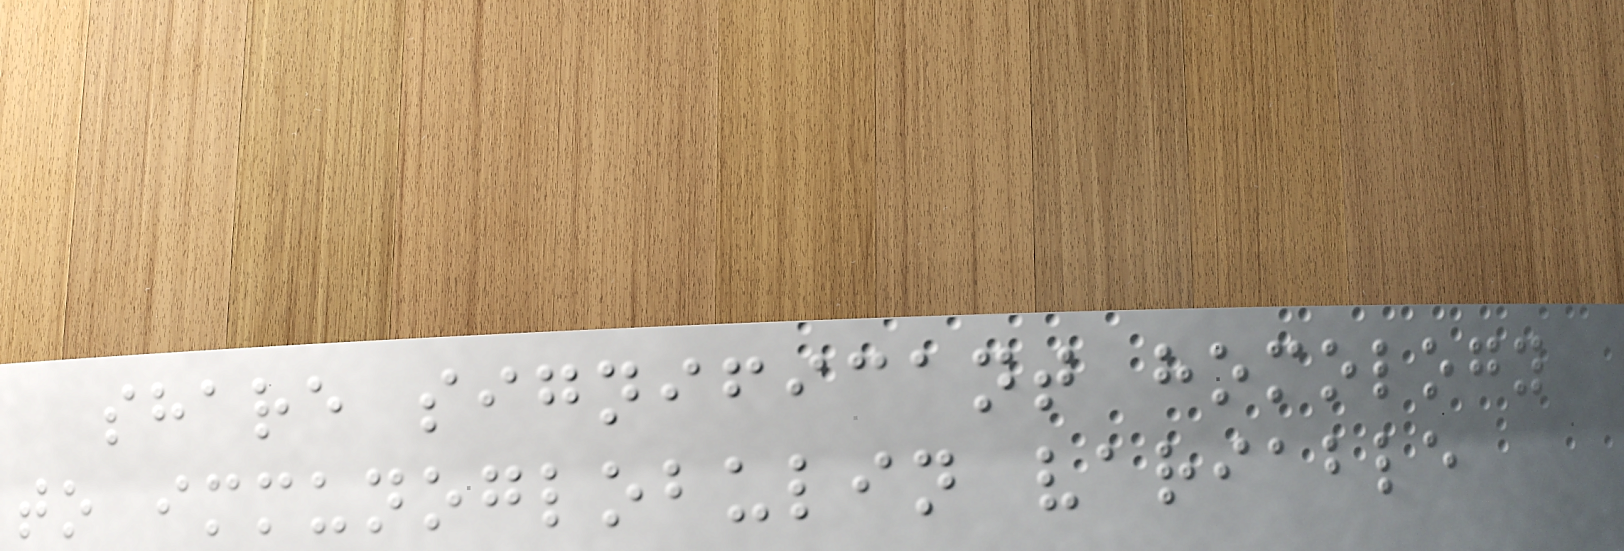share significant homology
to immunoglobulin variable
